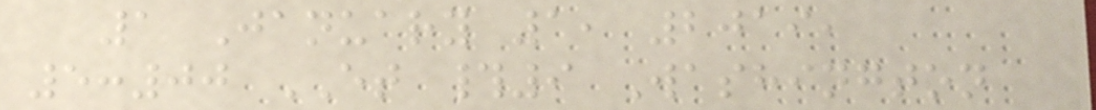1 January 1, 2019,
5:00 ET #9 Washington
